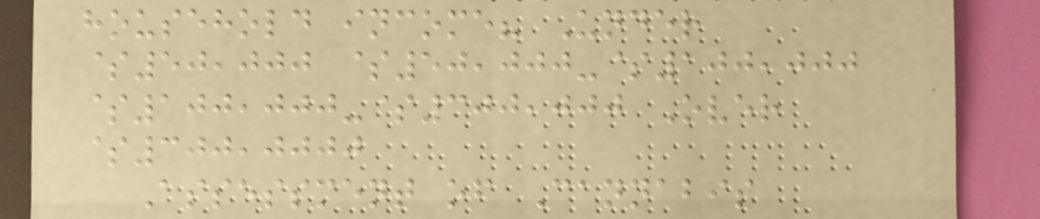household income? Under
$50,000 $50,000-$100,000
$100,000-$300,000 Over
$300,0000
Assessment of Cannabis
